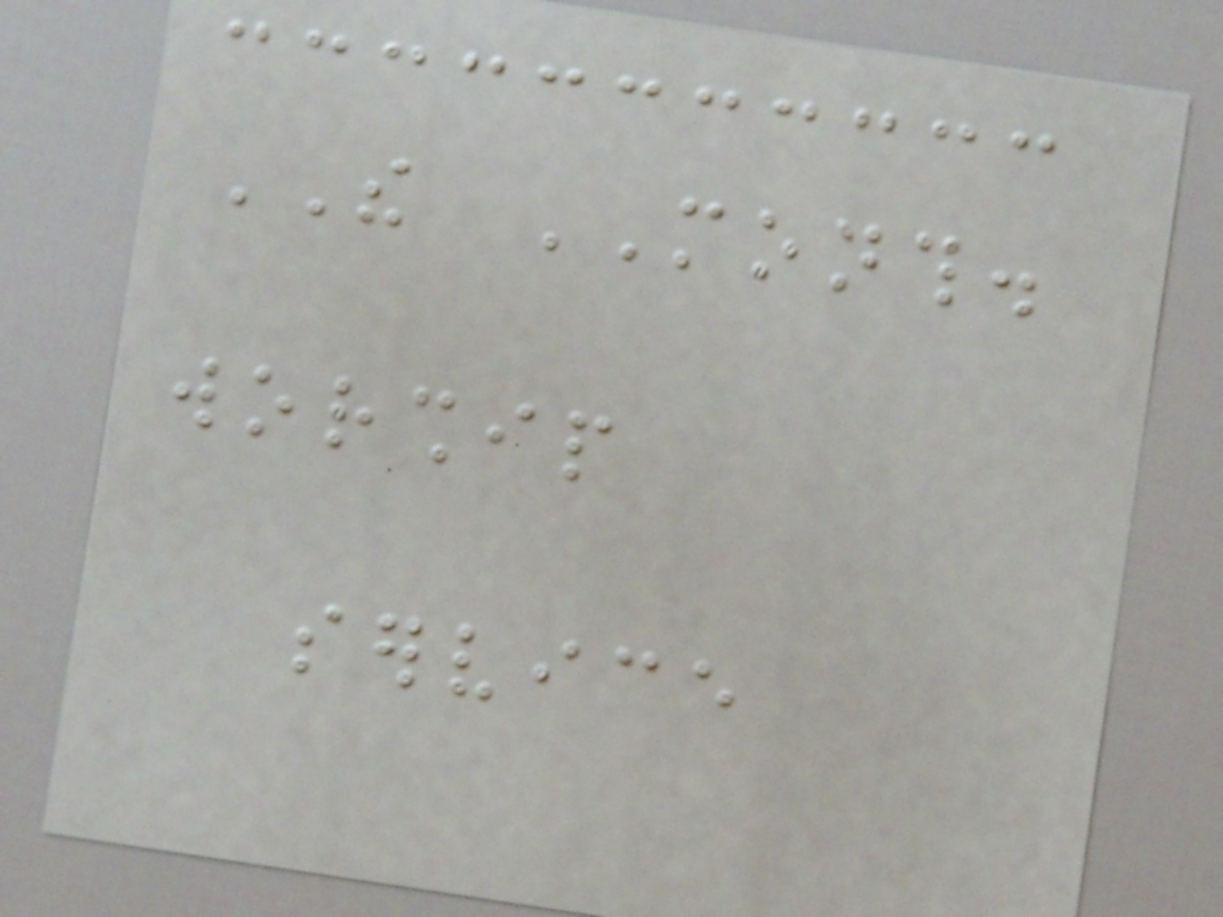THE MONTH.
worship
service
